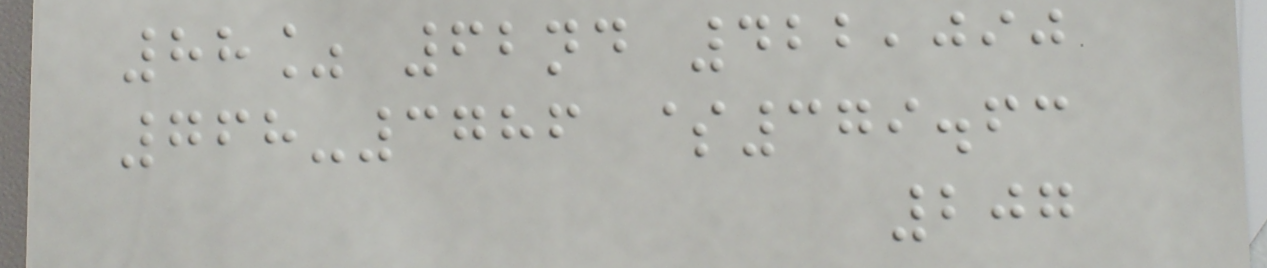88% 62nd 422,090
768-3786 $379.63
207
